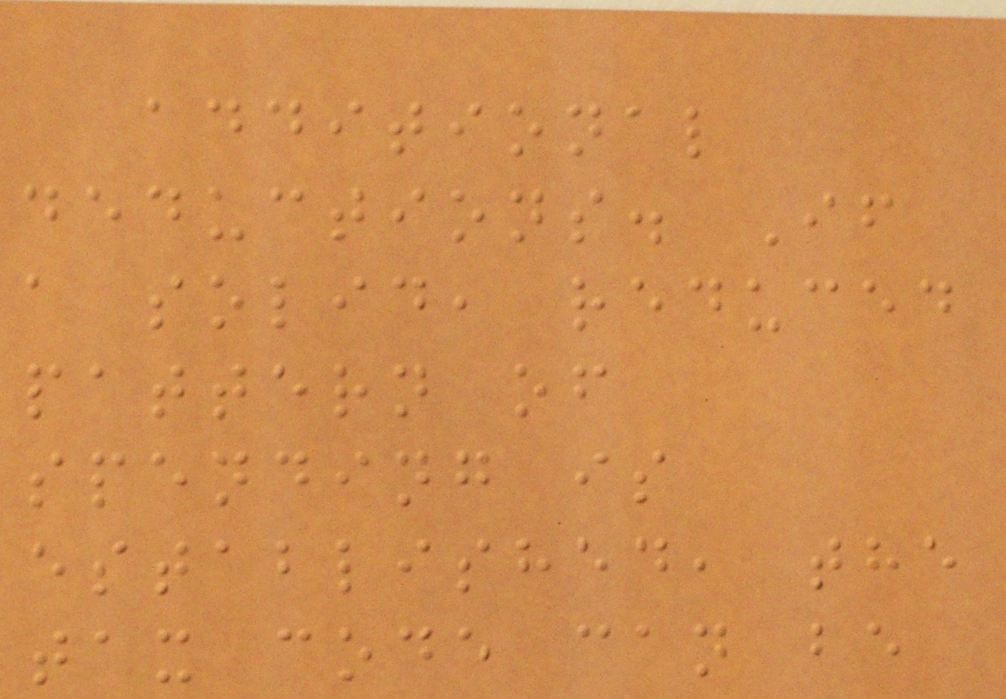additional
deductions. If
a solid, reduced
pattern of
spending is
established, the
tax code can be
